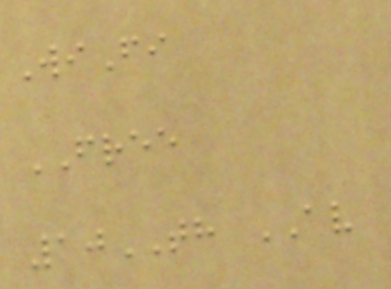WiFi
FREE
10TH AV
